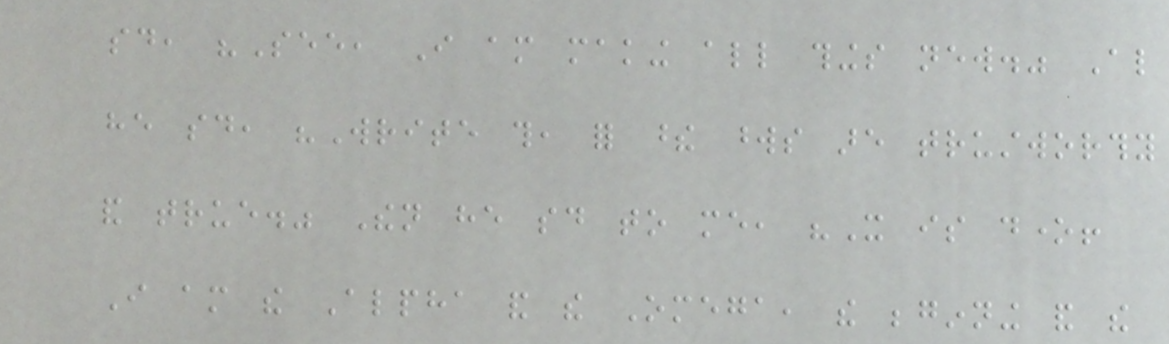said, "See, I am making all things new." Also
he said, "Write this, for these words are trustworthy
and true." Then he said to me, "It is done!
I am the Alpha and the Omega, the beginning and the
